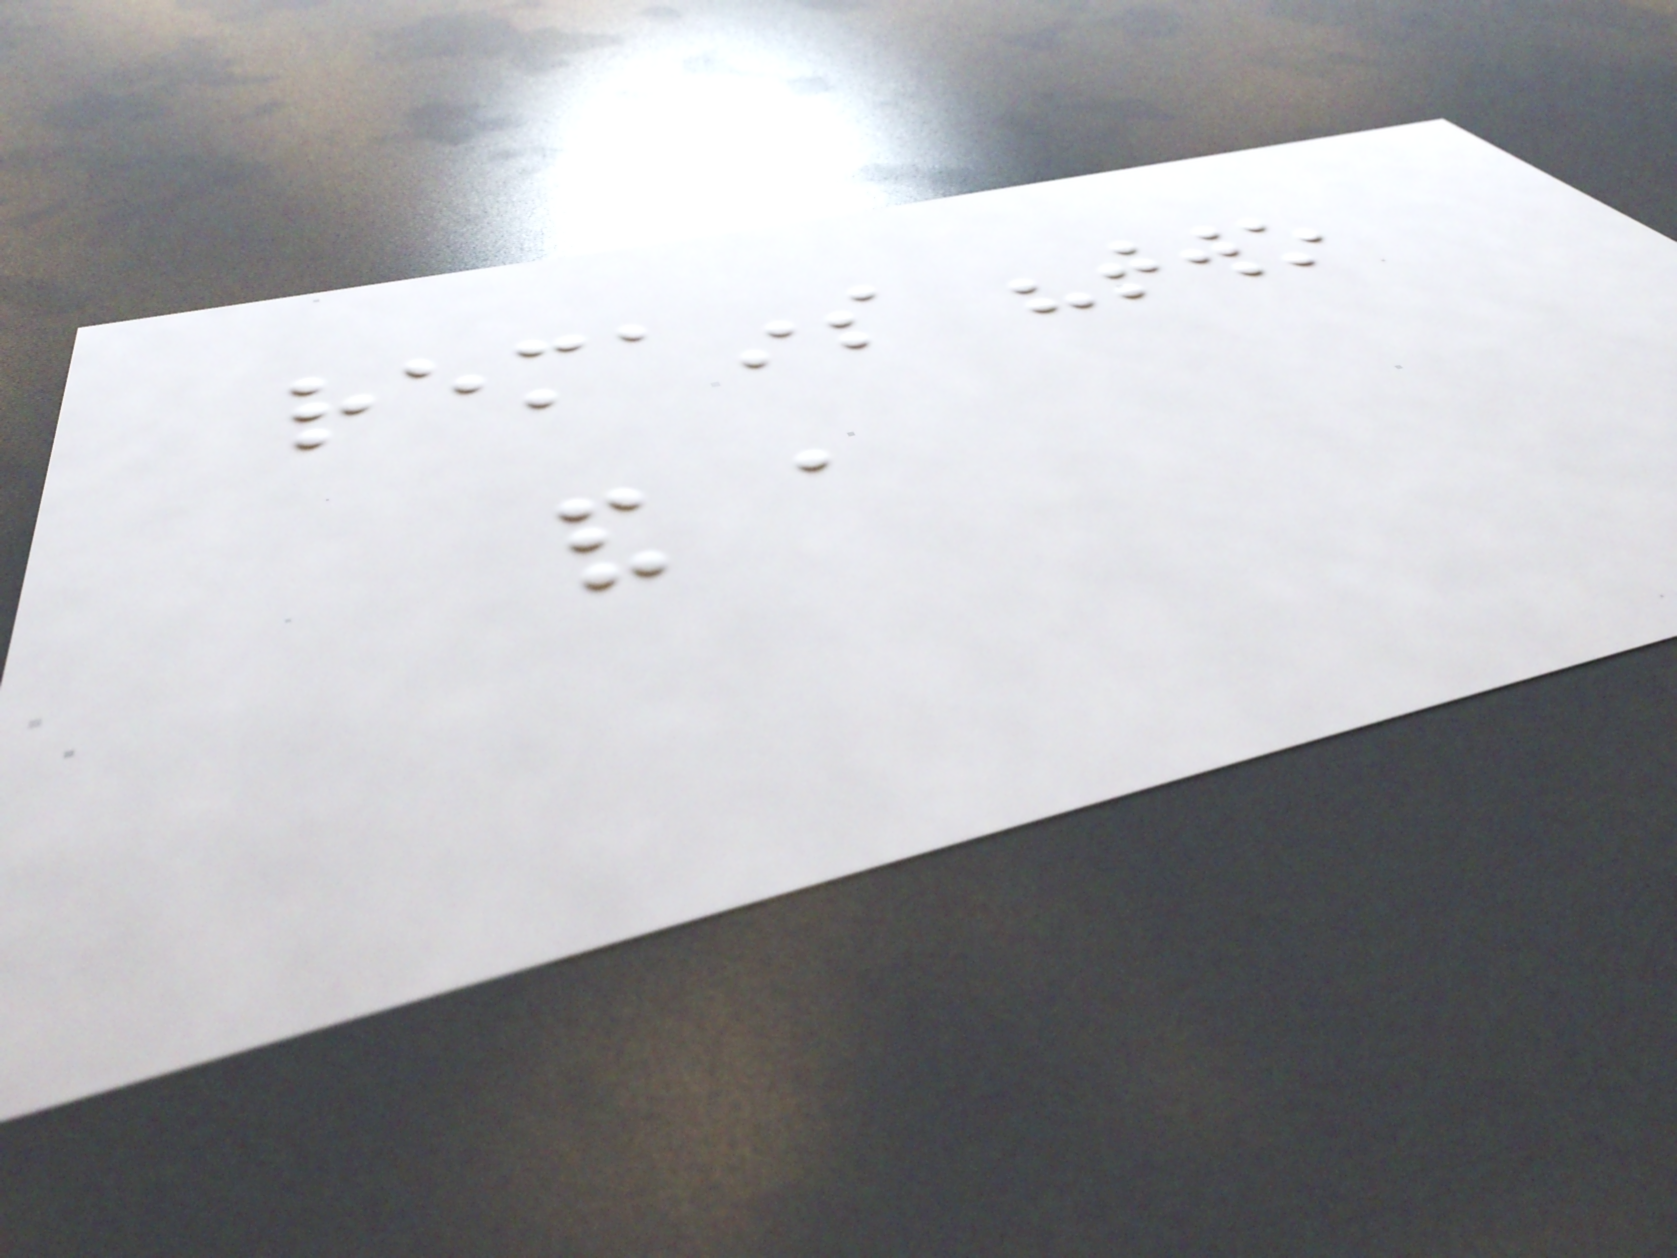remains "two
and a
